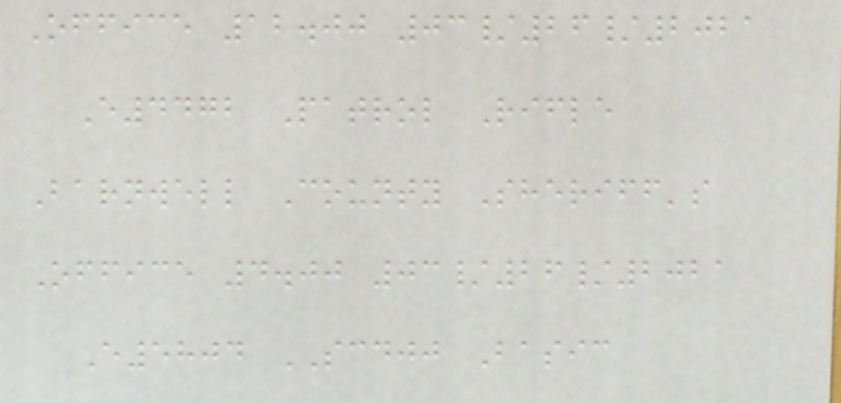Office 12.00 03/26/2021
E4472 Patrol Rifle
Barnwell County Sheriff's
Office 4.00 03/26/2021
E5804 SCDJJ Basic
